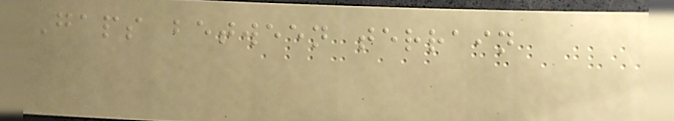Gaps between terrain
